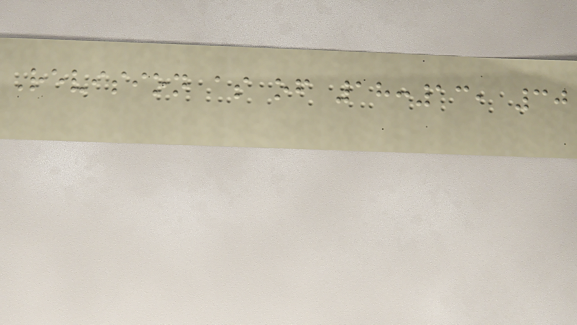Revision as of 18:13, 30
